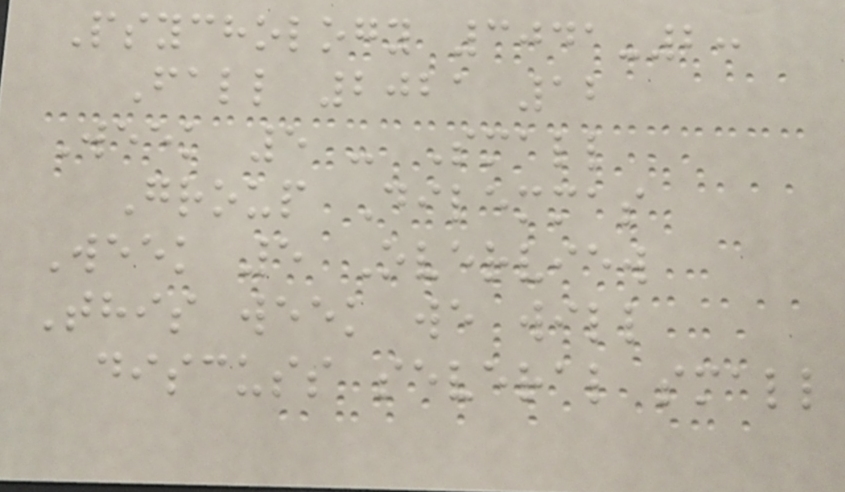Psychology 3041-2:
Fall 2021 12
Week 5 - Small
Group Dilemmas
Week 5 Overview
This week we will
discuss several small
